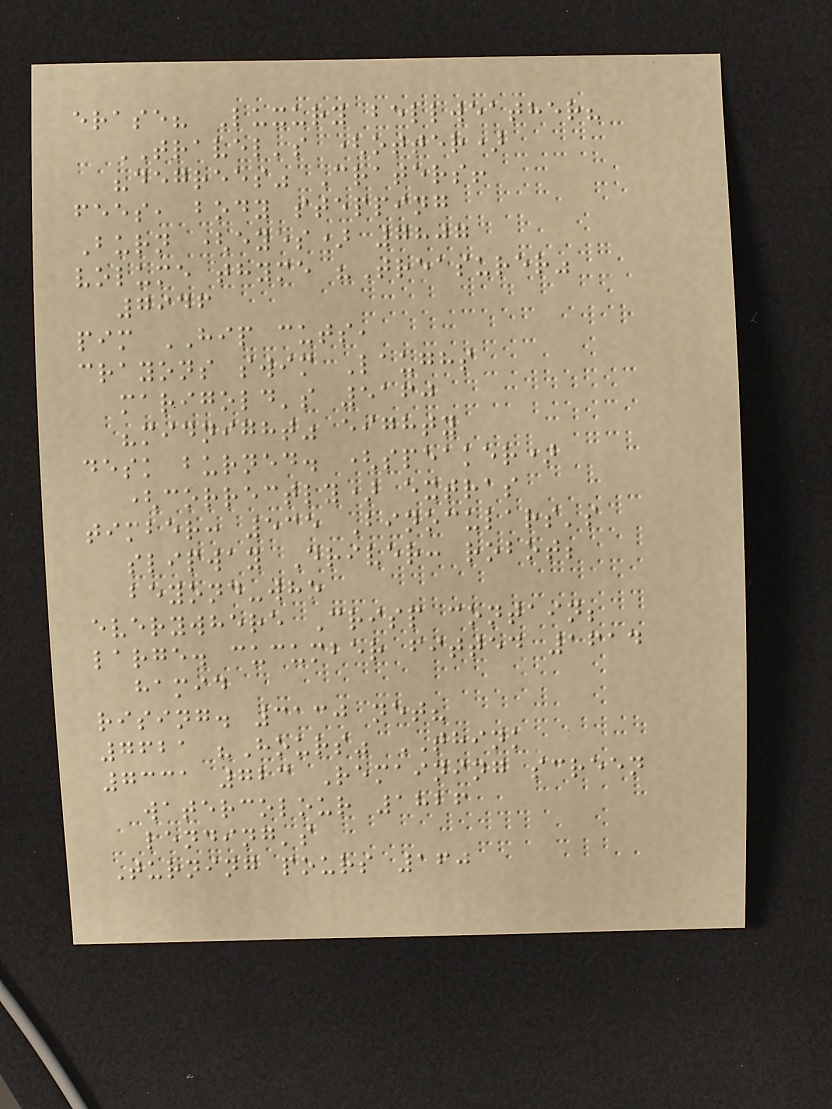erase? Luxury bellweather?
TRAVEL's (otter)
"degrees" Craters!
fees, body stepping
Burn (eyes) 7807
volume thyme "Treasurer"
7946
pim HIP cuts,
crayons swim Laughs
marigold's 5160
"midnight" eighty
desk burned. (speaker)
(correctly) extras
timber: 535 Binoculars's
slipway Driver: robot;
beyond-who
everywhere Crisp contain;
large. cucumber fitted 1614
hamid
rising. 3130 net?
7621 "Hours" THINK
7331 723 Remaining screen
watercolour 1826
lending's
Turning pours 160
